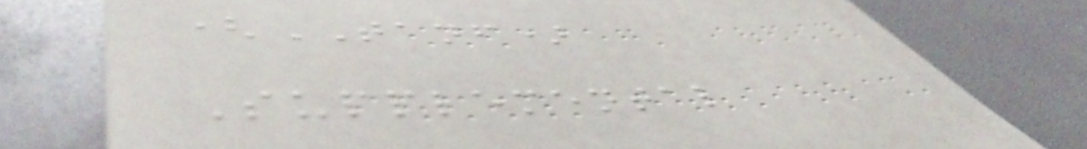(TANF)
Supplemental
